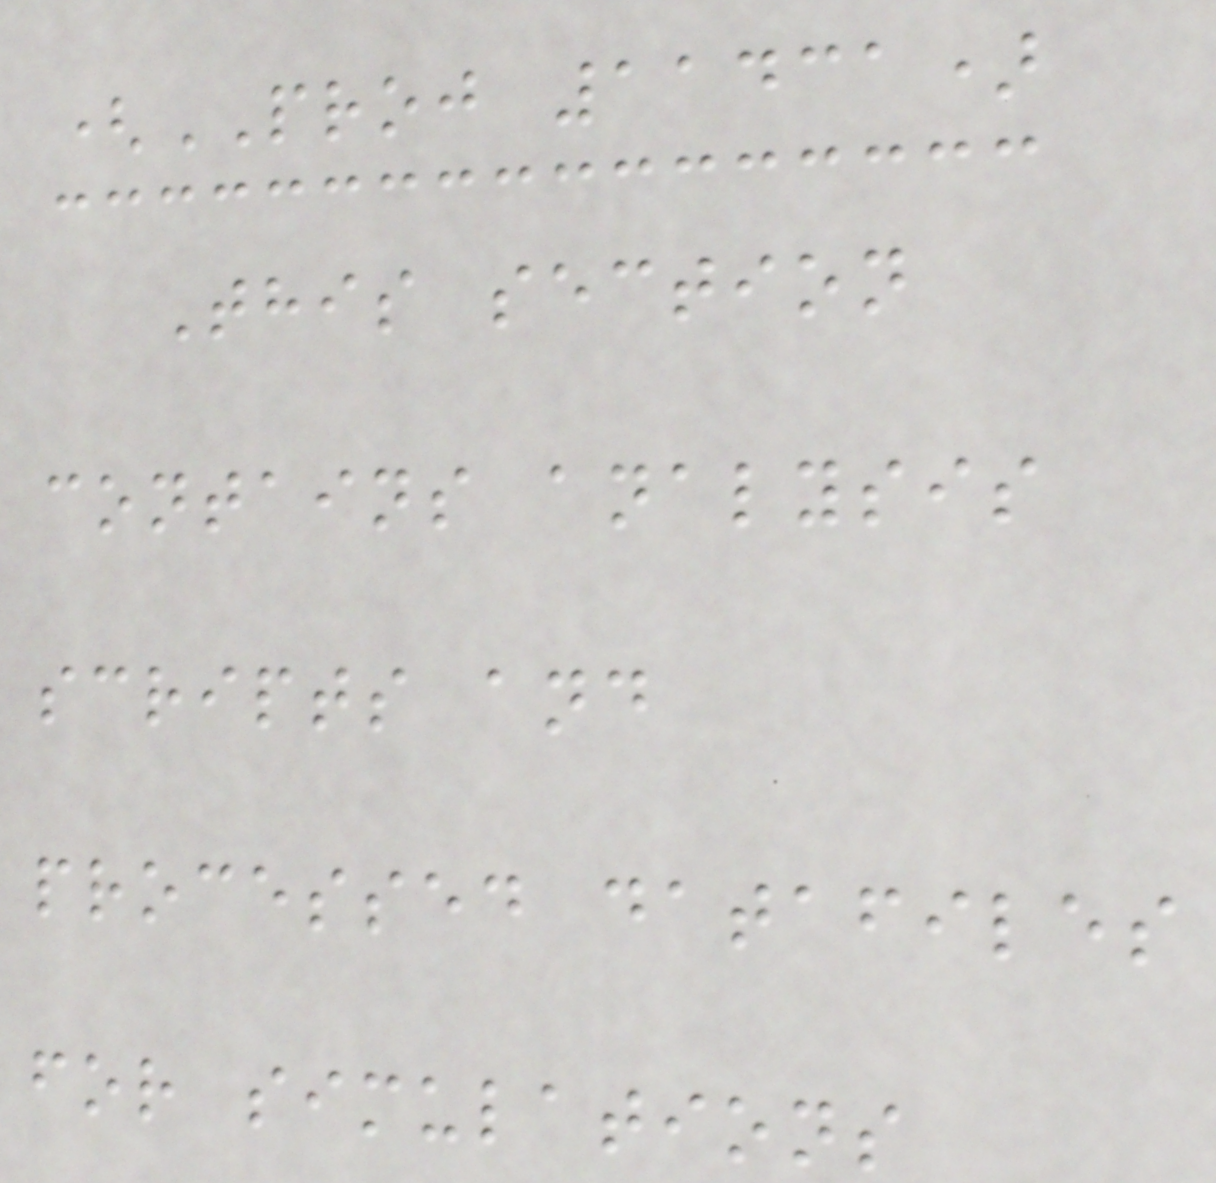(PROJ 11431)
This section
contains analysis
scripts and
processed datafiles
for simulations
